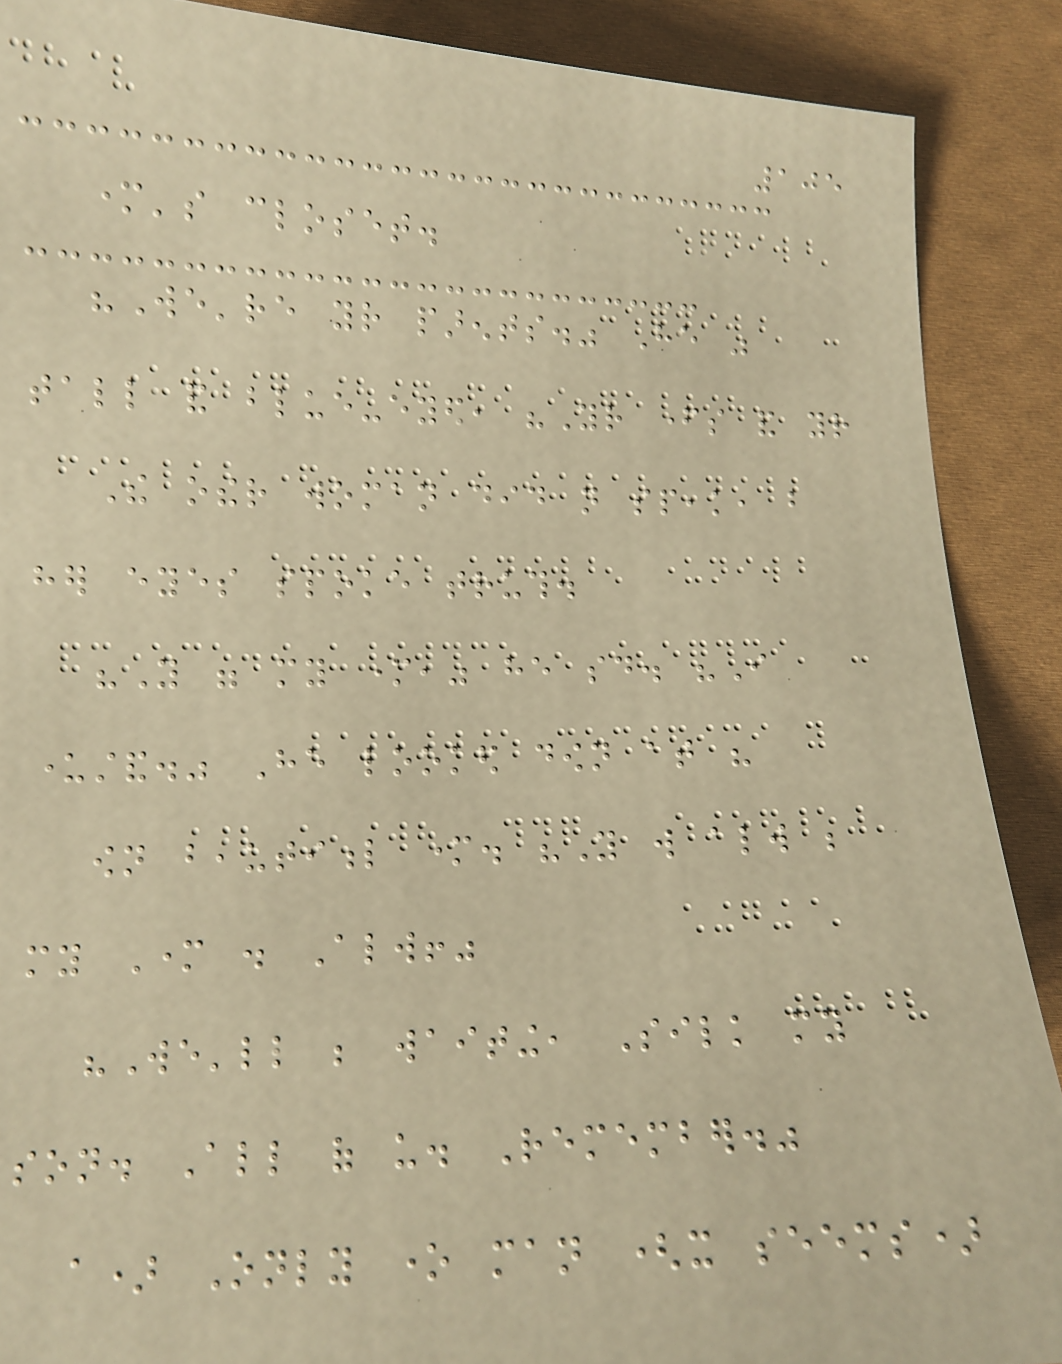105
mother's closet.
"We're your parents." He was
tall and blue-eyed, "Your fathers and your
The other woman did not speak, but
her eyes spoke truth.
"You were my mother," he said. "I
understand." He looked down at his
own beautiful mother. "You will always be
my Mother . Always!"
"We'll be waiting, Silk my
son. All of us. Remember."
a) Only one man (it seems)
